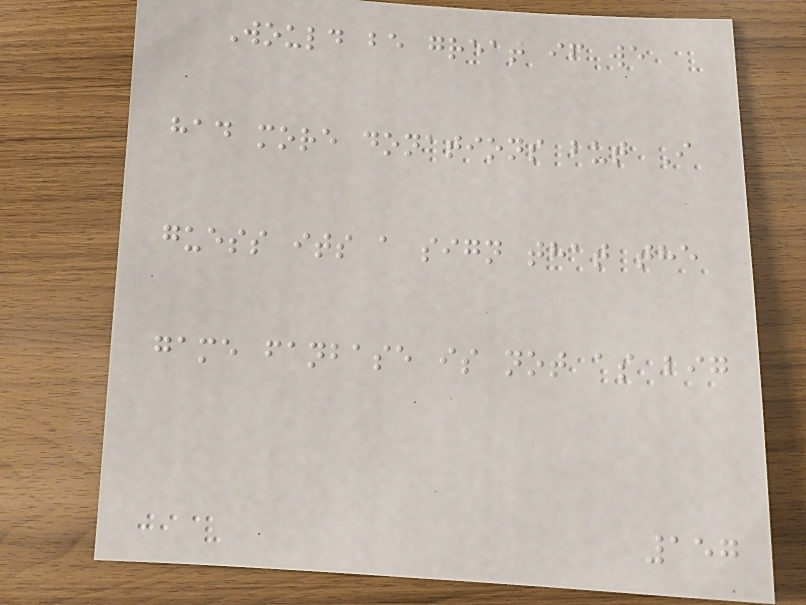Would be great if we
had more donations but I
guess its a sign that the
game fanbase is not as big
157
